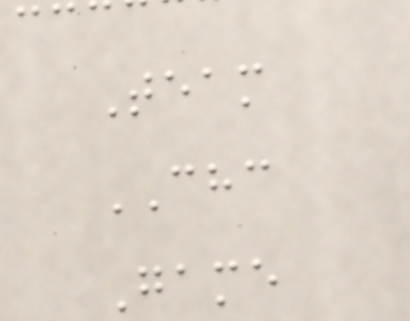Team
CHC
Game
